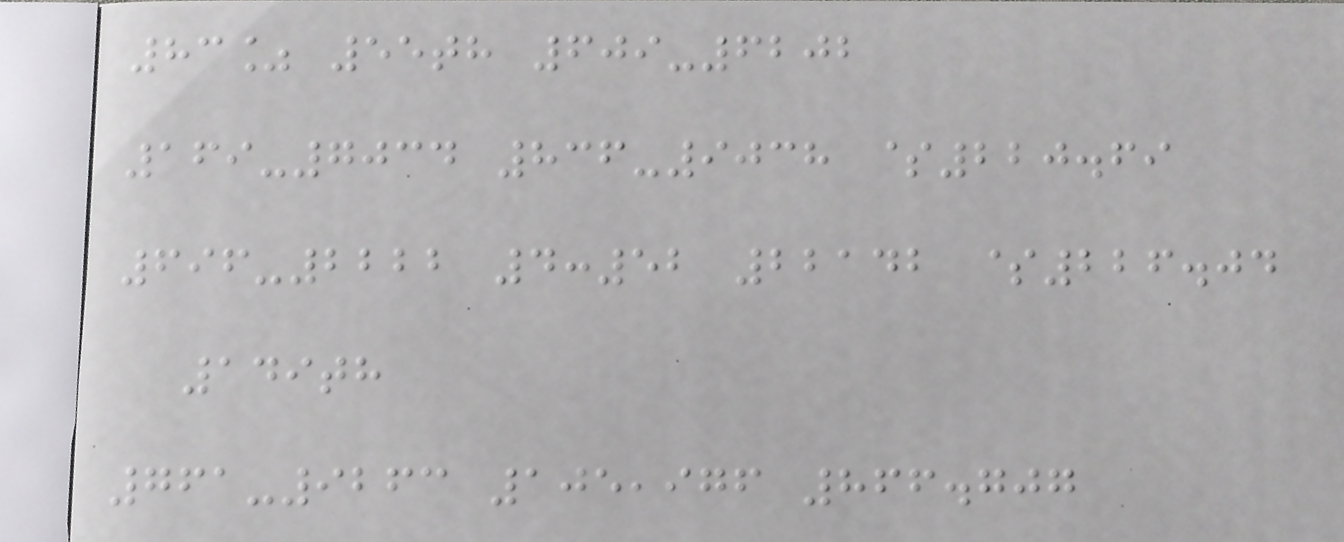83% 55th 609-6202
169-7034 836-9038 $220.69
696-2222 4:52 22142 $226.04
149th
761-9263 105,976 866.707
